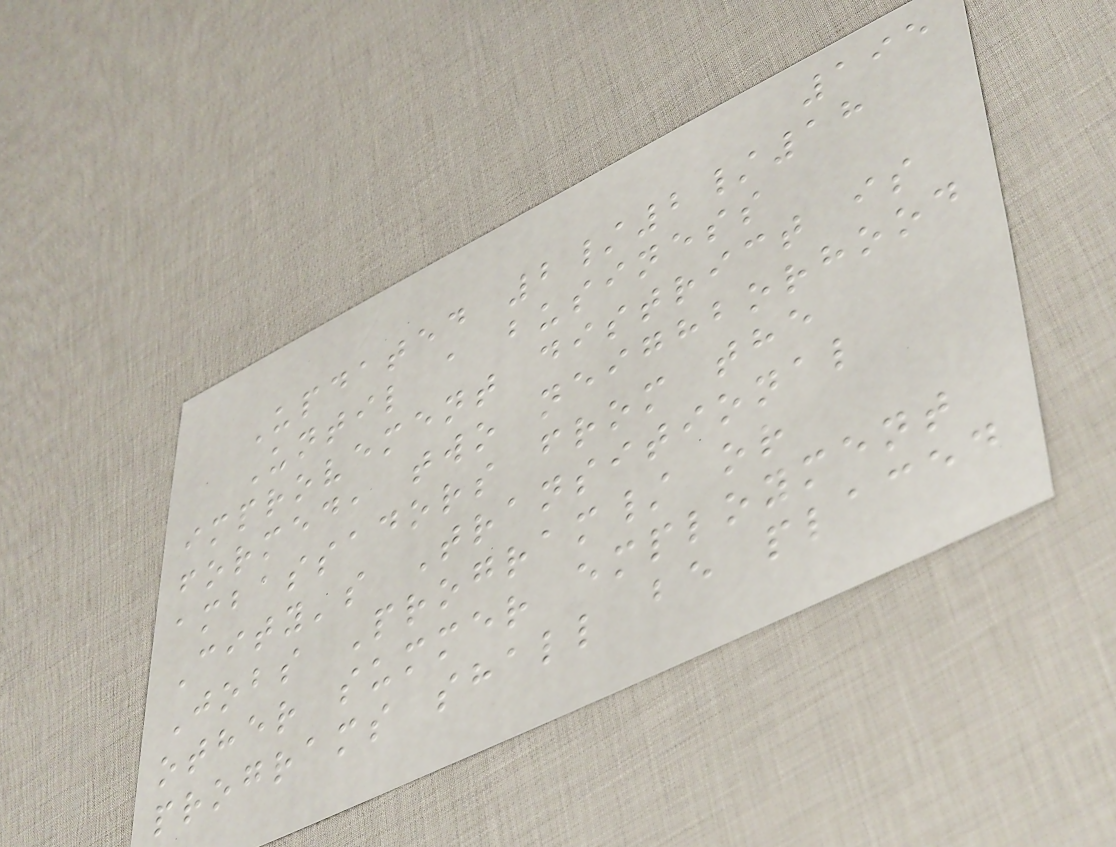195
Updated 2/2/18
Until a business
improvement district is
formed, two neighborhood
ambassadors from the
City's Transitional
Jobs Program/ or
other summer employment
programs shall be placed
